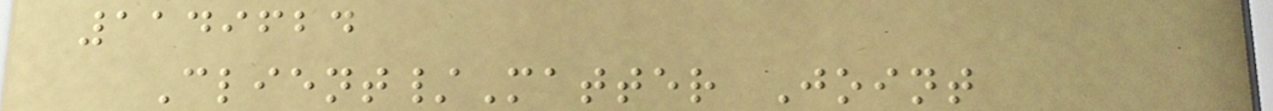1149624
Client/Matter Joint
